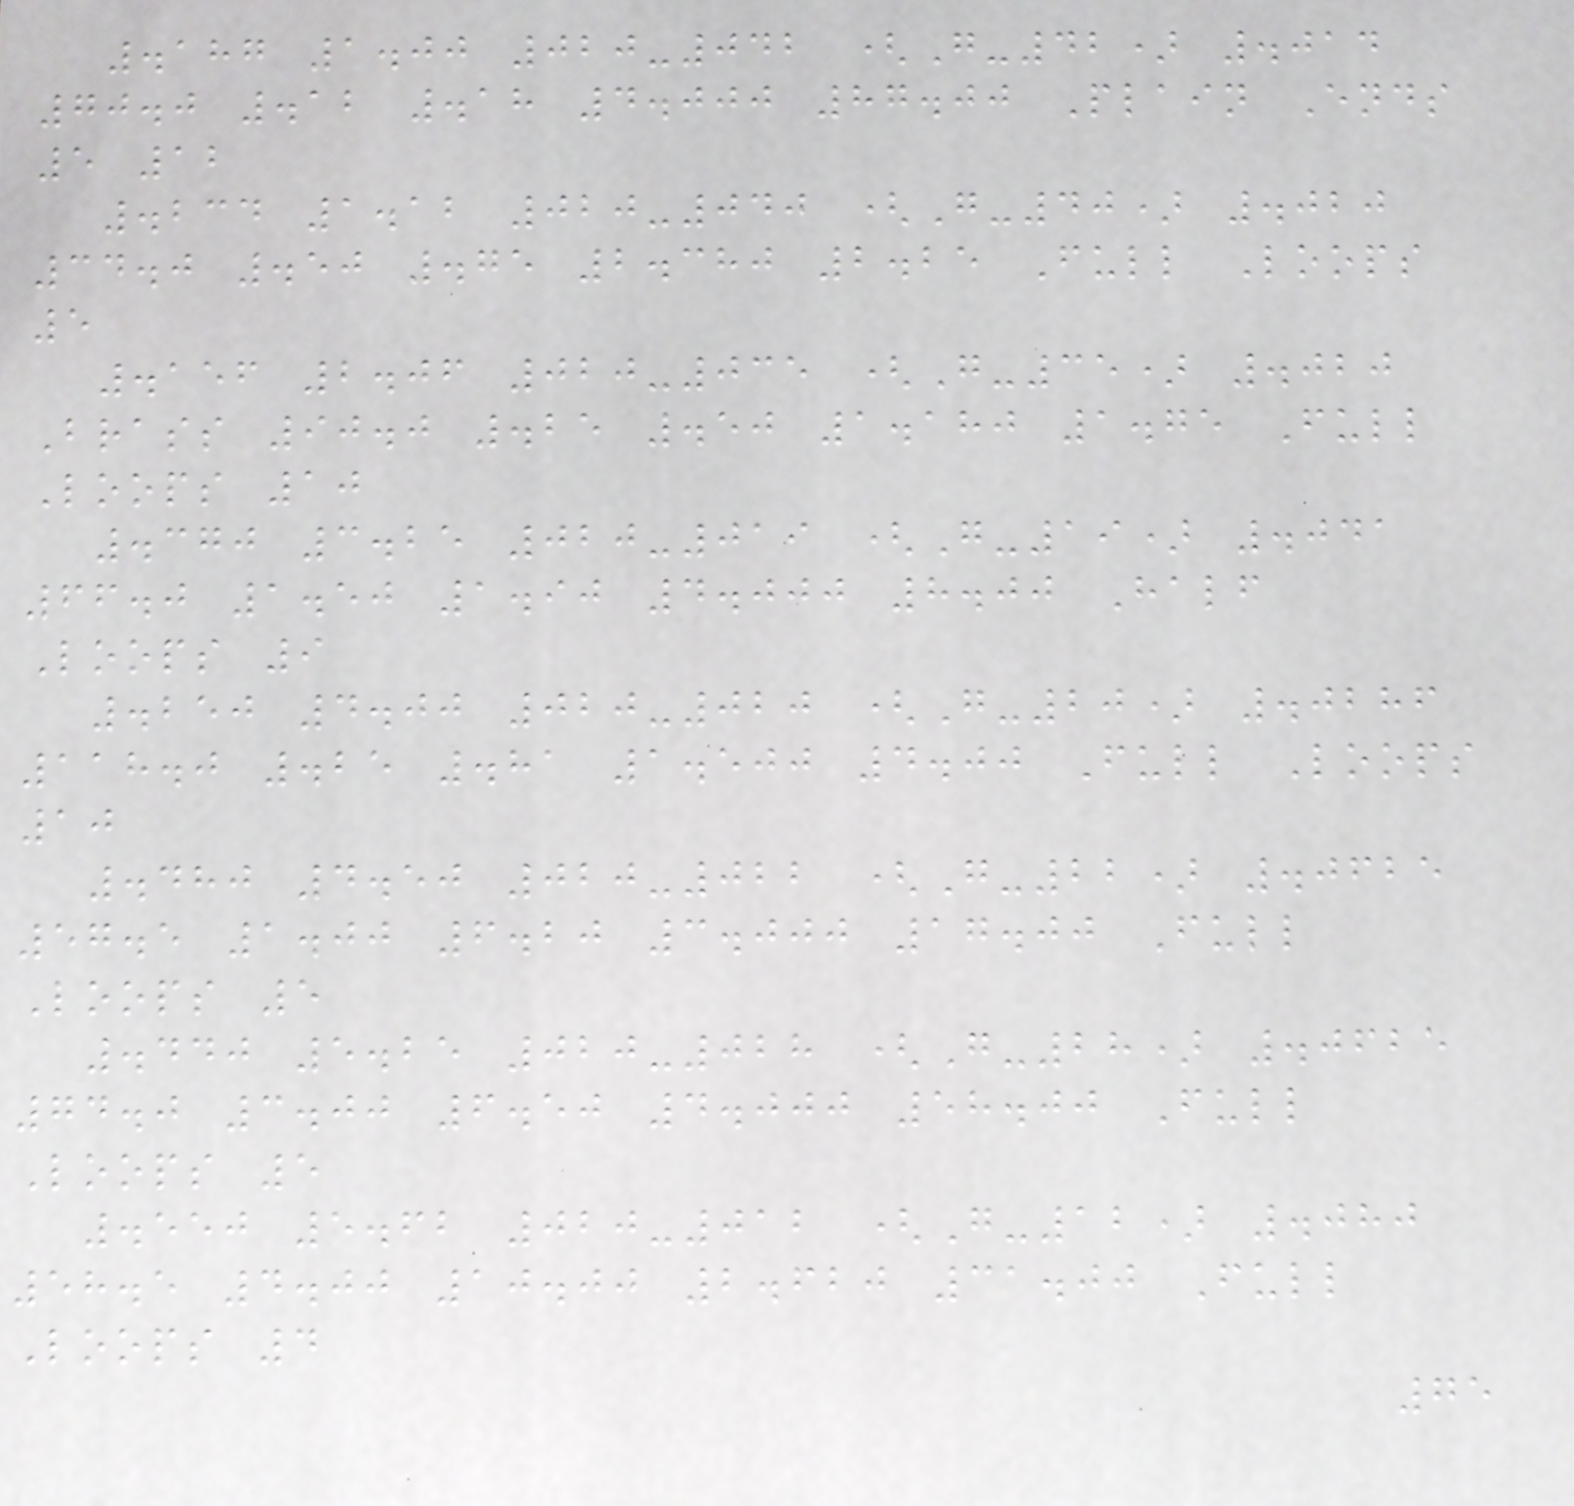.187 1.00 020-042 (G-42) .014
70.0 .12 .18 4.000 87.00 Plain Ends
5 12
.234 1.12 020-040 (G-40) .020
34.0 .50 .75 2.380 2.25 Full Loops
5
.156 2.06 020-035 (G-35) .020
Brass 90.0 .25 .50 1.180 1.75 Full
Loops 10
.370 3.25 020-019 (G-19) .041
66.0 1.50 1.90 4.000 8.00 Half
Loops 9
.250 4.00 020-020 (G-20) .0286
118.0 .25 .81 1.500 4.00 Full Loops
10
.480 4.50 020-022 (G-22) .0625
57.5 1.00 6.20 3.000 17.00 Full
Loops 5
.440 5.25 020-028 (G-28) .0625
74.0 3.00 6.50 4.000 58.00 Full
Loops 5
.550 5.62 020-012 (G-12) .080
58.5 4.00 10.00 2.620 31.00 Full
Loops 4
75
